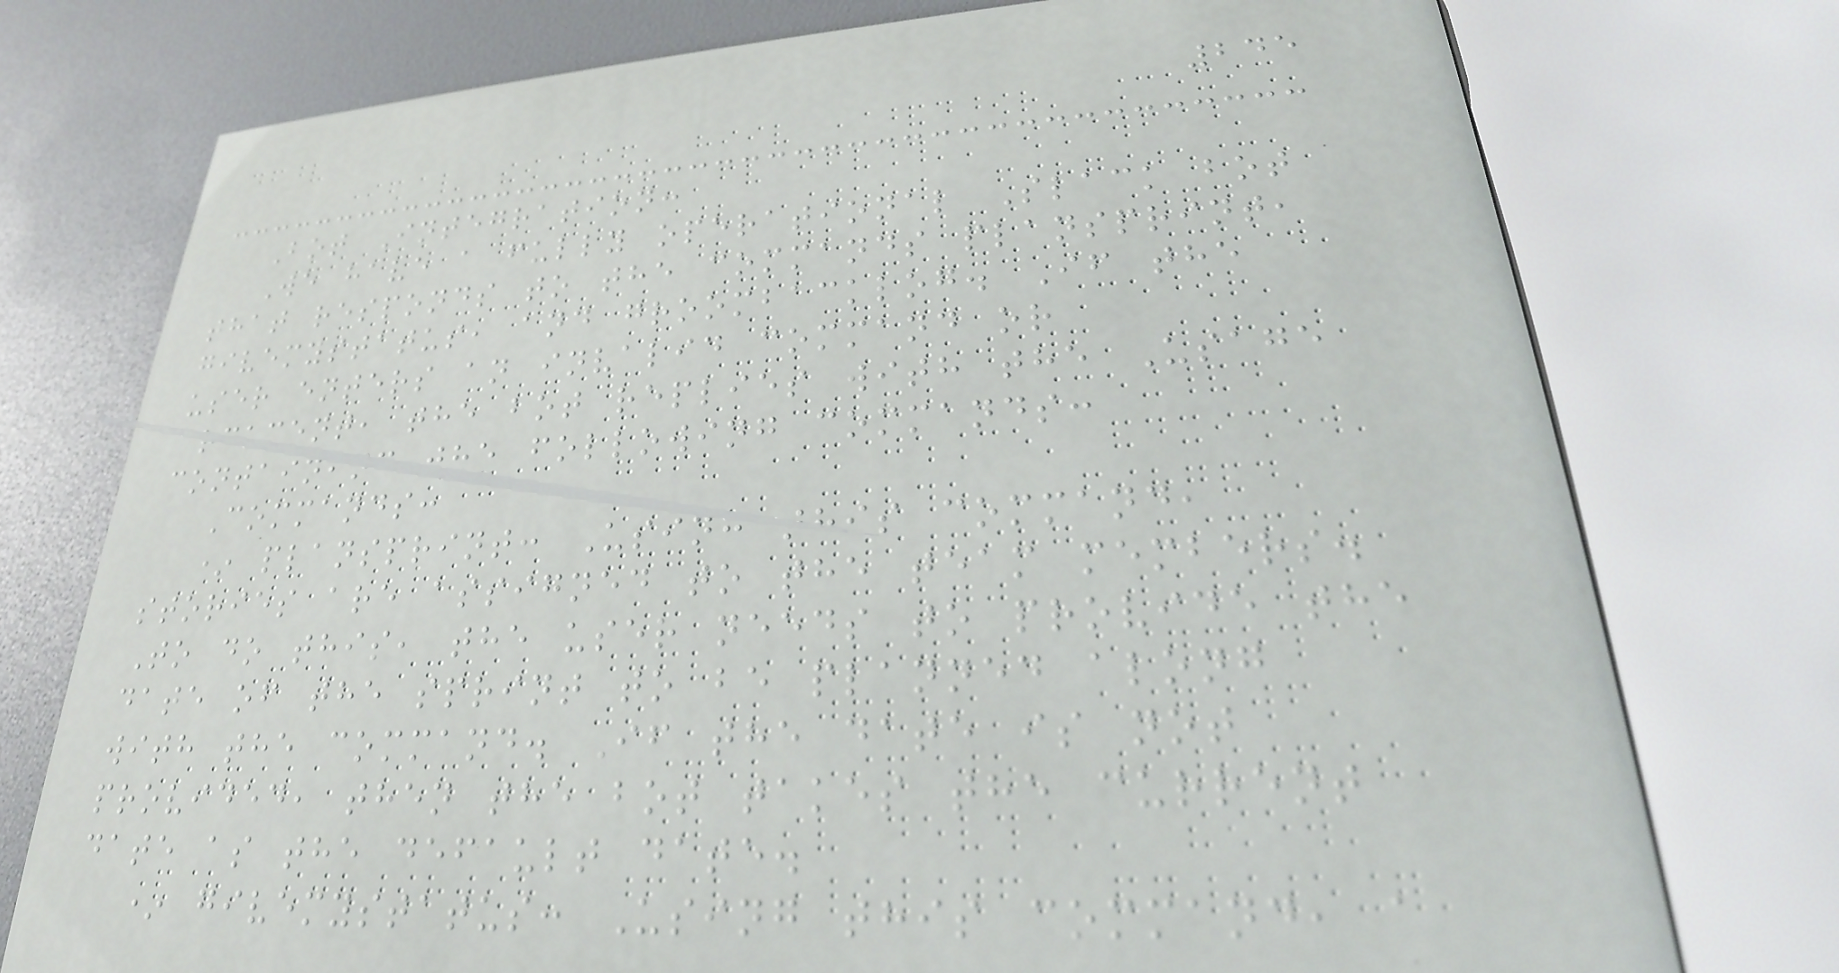245
Bot Integration:
We have a fully operational Slack bot
that responds to the commands plansprint,
givemystatus, and groombacklog. If the
user enters an invalid command or
argument, the bot replies with the Usage
containing the following commands:
Commands:
* plansprint: Using this command,
stories are assigned to the team members.
To do this, the user needs to provide the
date of the sprint to be planned along
with the command. If the date is not
provided, then the bot takes the current
date as the default date.
* givemystatus: Using this command, a
